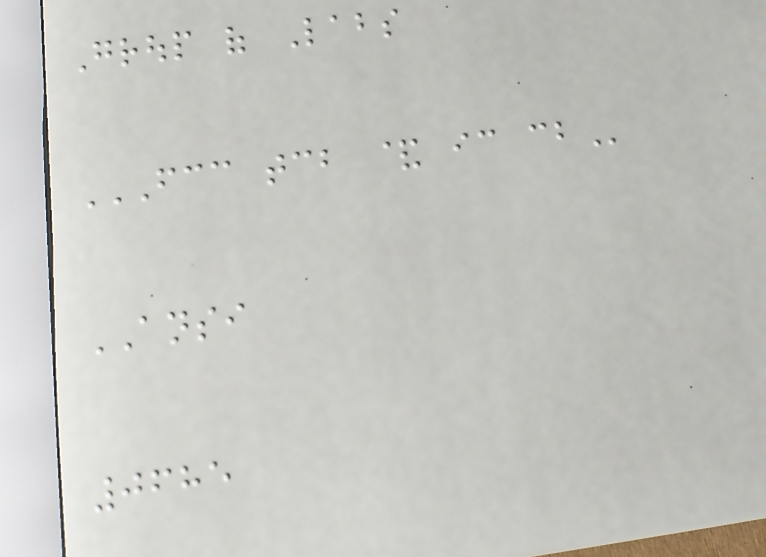Group of Labs
FCC TCB & IC CB
ANSI
0685
